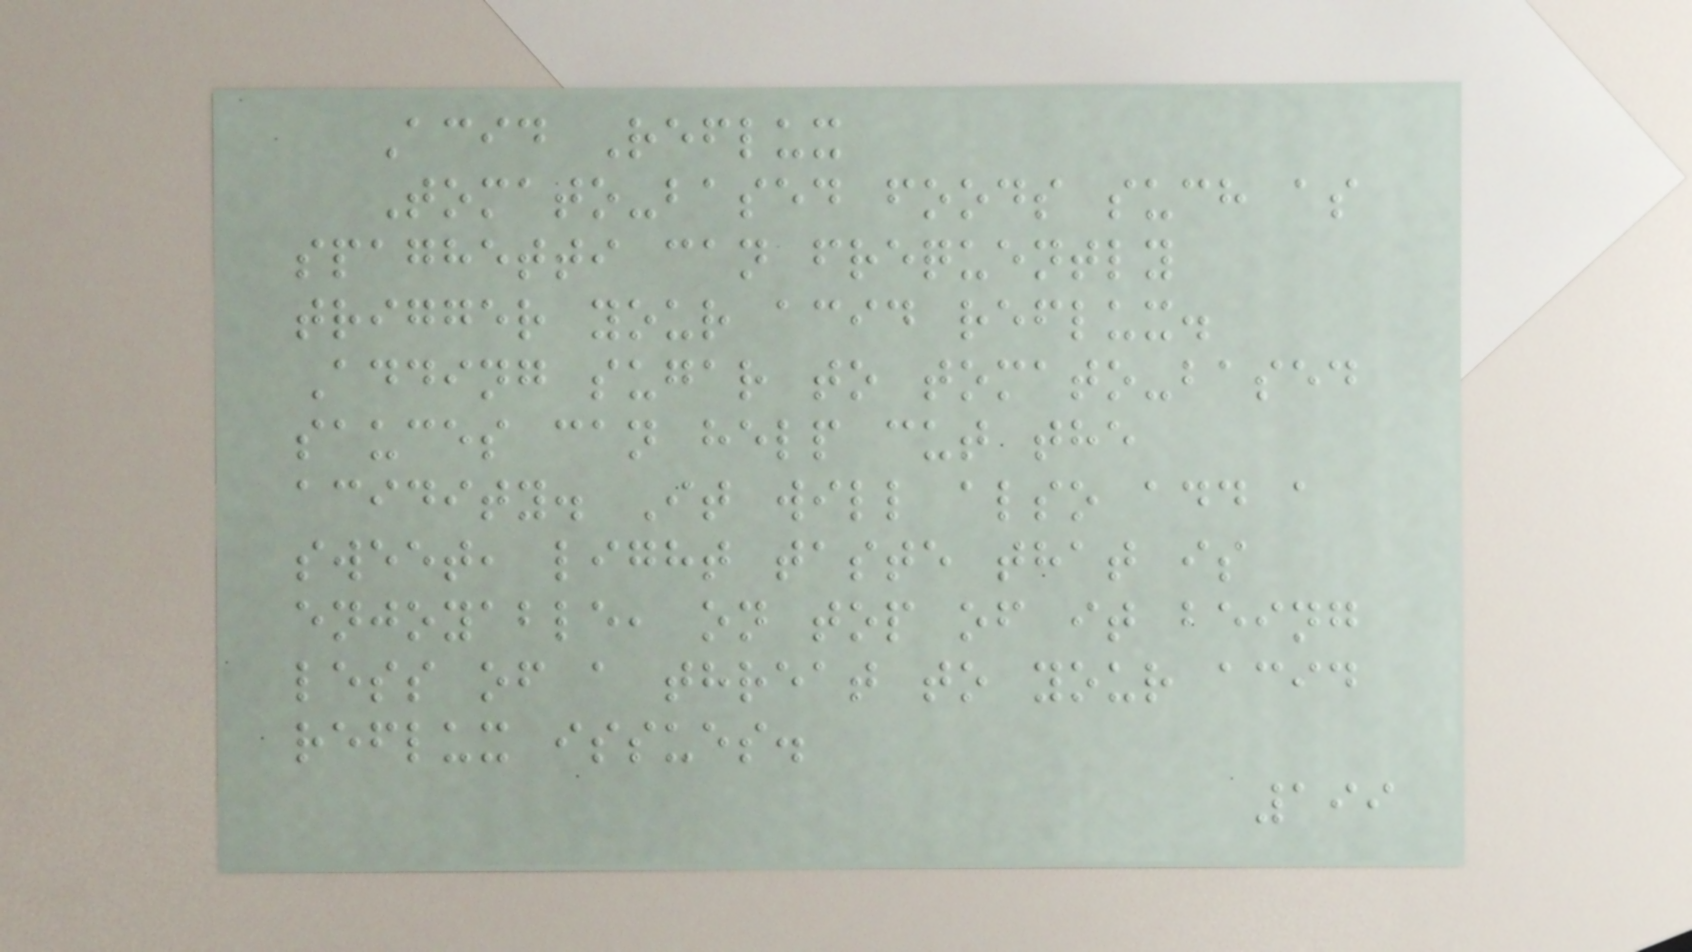Acid Reflux
Tomato-based foods such as
spaghetti can frequently
trigger your acid reflux.
Adding sugar to tomato-based
sauces can help cut the
acidity. It will also add a
sweet, light taste that is
enjoyable, on top of it being
less of a threat to your acid
reflux issues.
199
